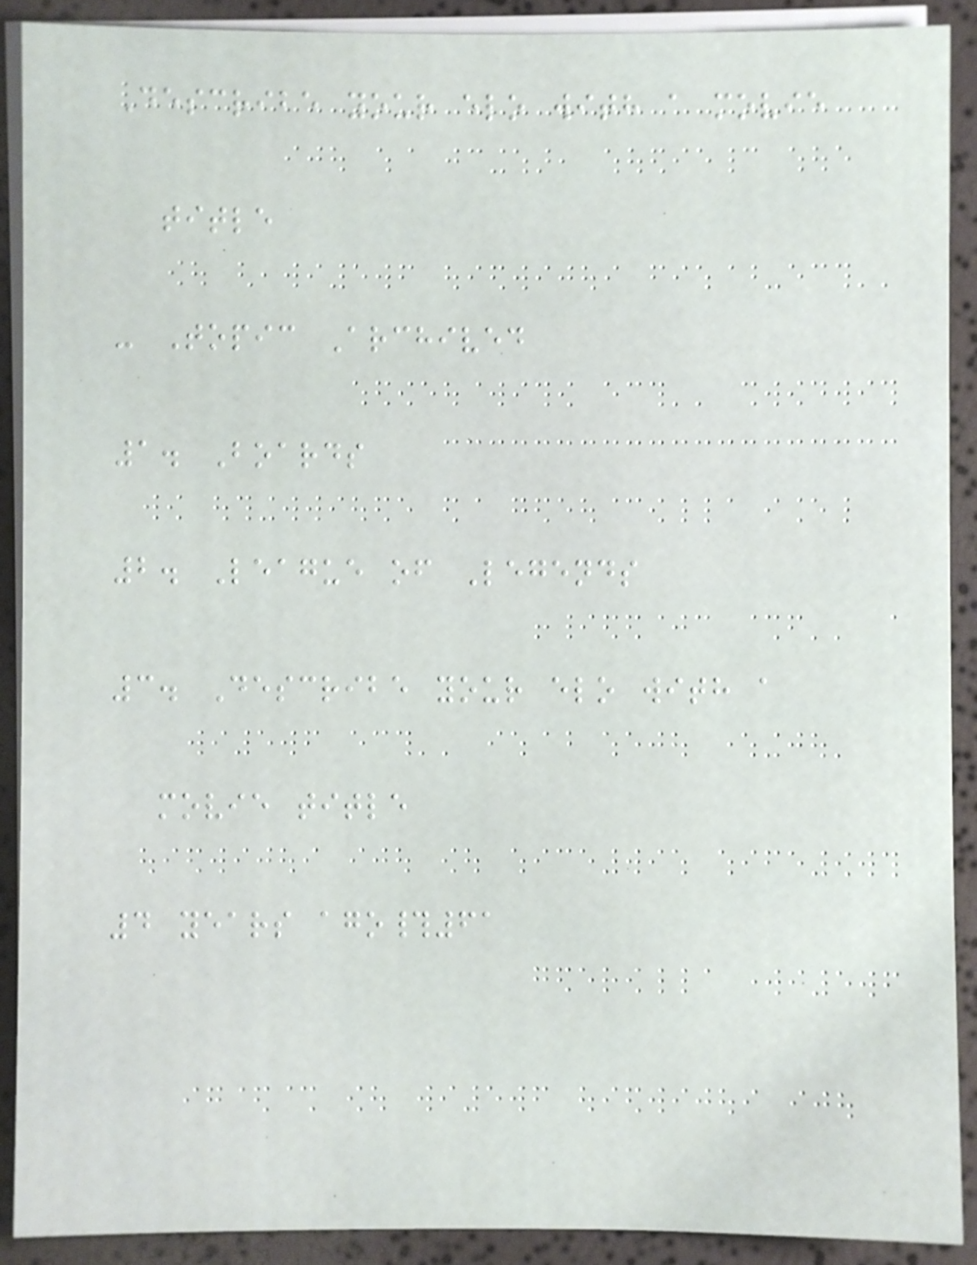Describe your elo with a movie
title
- Topic Archived
1. Boards
2. League of Legends
3. Describe your elo with a
movie title
4 years ago#61
